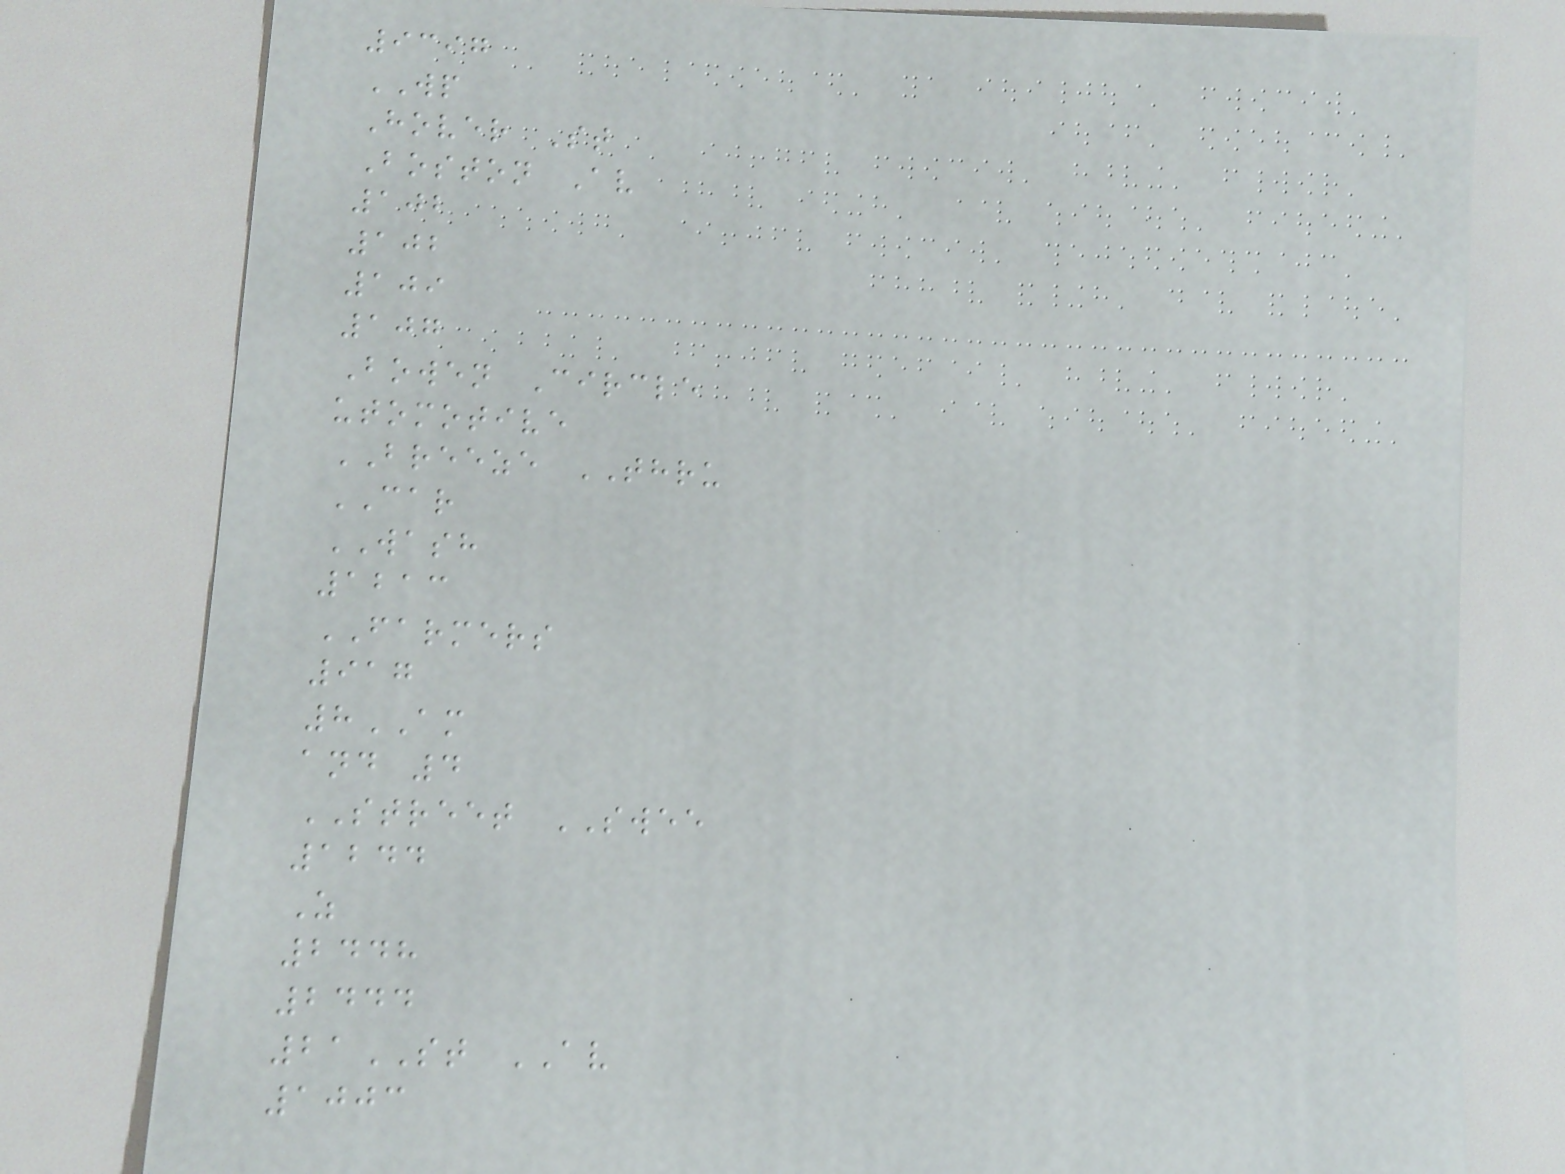9397
WP
Hover St
Boston Av
102
102
109
107
Bowen Circle
utomotive
BREEZE THRU
CAR
WASH
1213
FARMERS
917
8AM
and 4
STREET SWEE
1244
Z
2448
2444
21ST AV
1003
